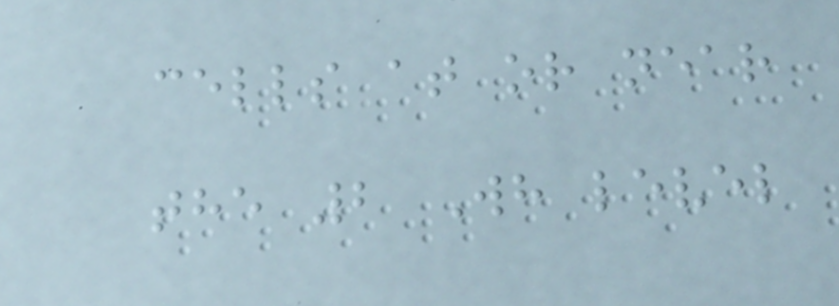cells at or near
the 2 Wh level
